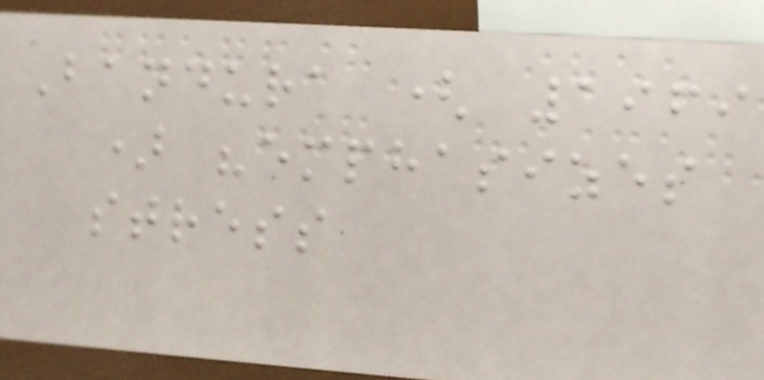Bandura ( 1969
) "emphasizes
stress
